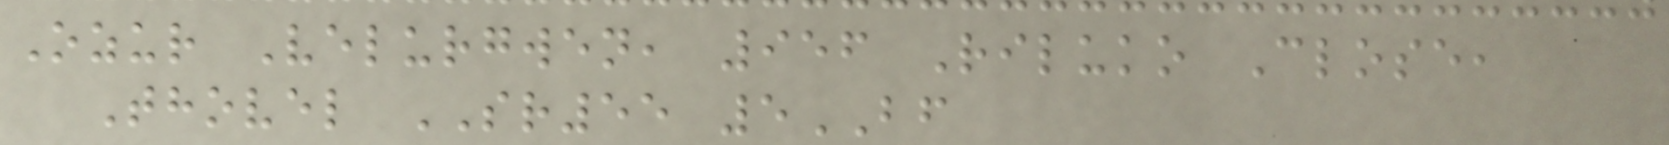Ozur Velurgwen, 956 Riluko Close,
Thovel SR55 5BF
